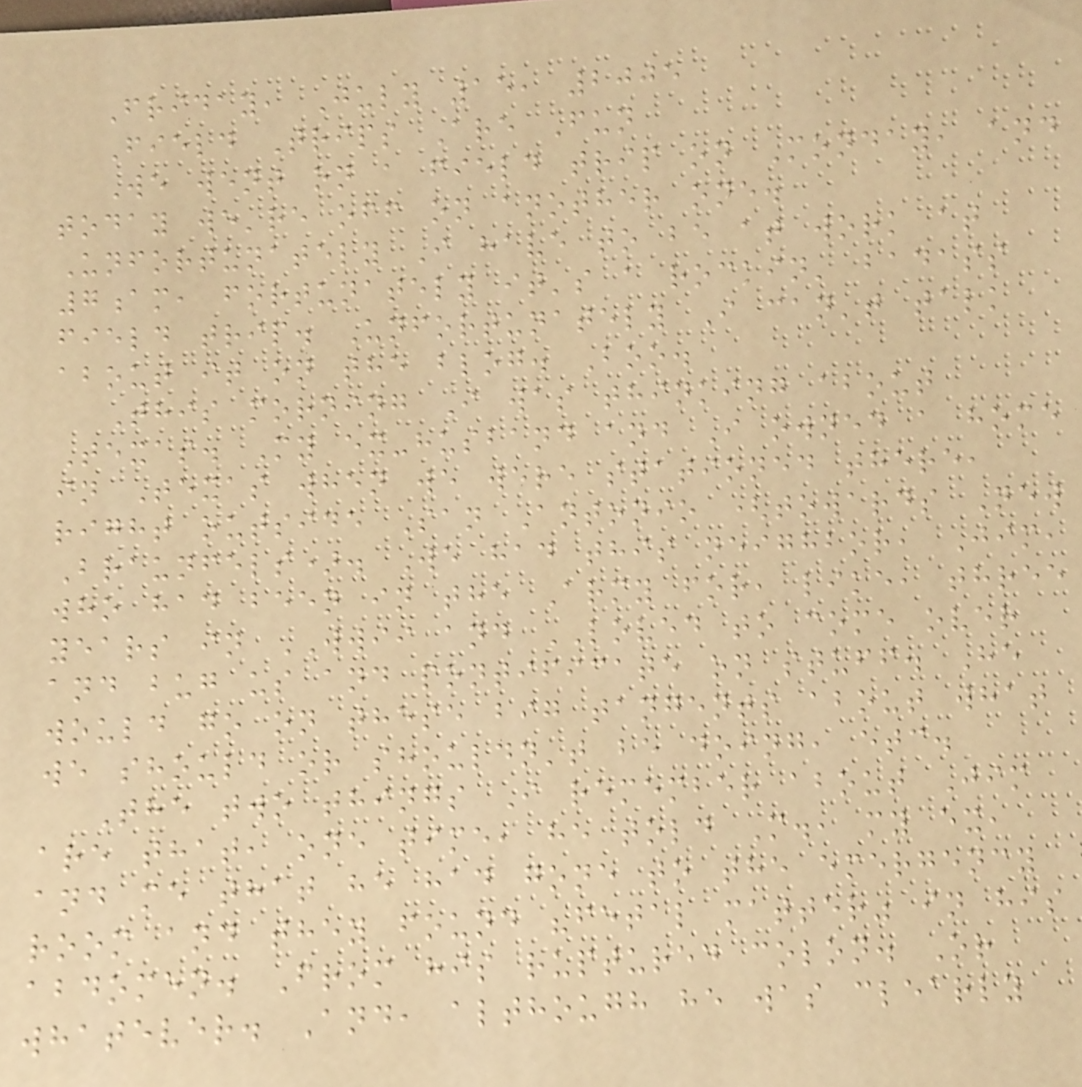Friday, July 15, 2005
Field Trips Are Fun
We went on a field trip on Monday, and
today we're off on another one.
Unfortunately I have to be at work at
7am, fortunately it's a rockin' badass
field trip. Unfortunately I can't talk
about it on the blog. Boo.
This morning I was thinking about
Texas. My ex-husband and I owned a home
in Texas when we were stationed there,
right outside San Antonio (towards New
Braunfels). We had this neighbor, Jim,
who had been in the Army for, like, three
years in WWII and LOVED to come over
and bug us and pontificate on stuff. He
would go on these big tangents about what
we should or shouldn't be doing, etc.
The two things I remember about Jim
are that, one time, he told M., my ex,
and me that he had gone to the emergency
room and they found "fetal matter" in his
abdomen. From his ruptured colon. Or
whatever. And, although he was clearly
